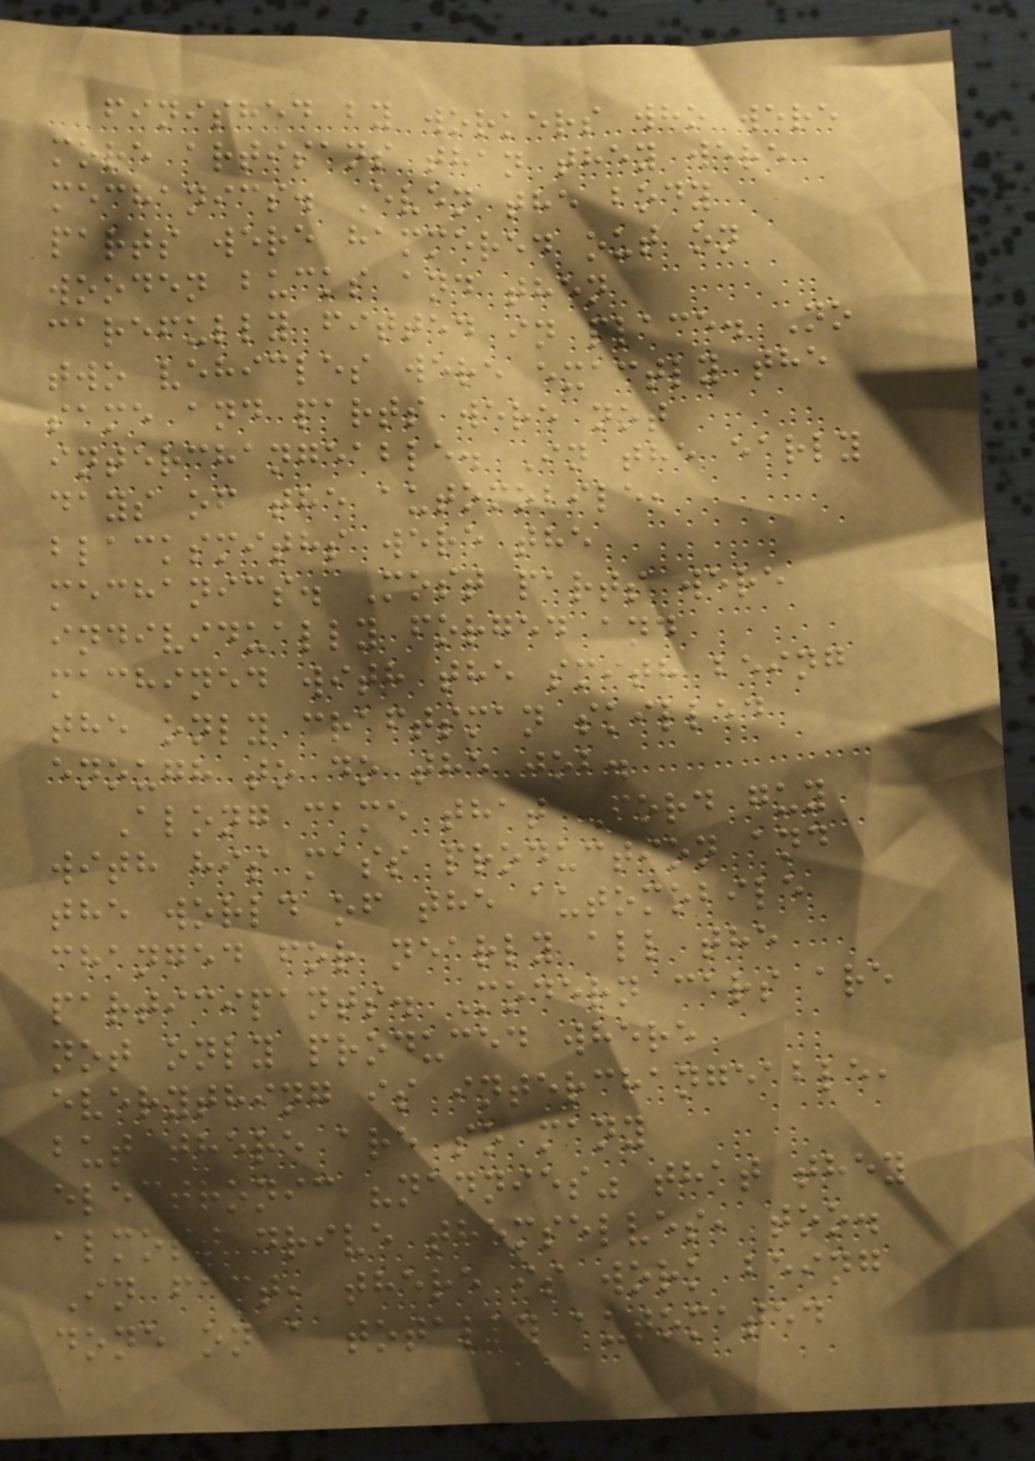finished by workers who were
more artisans than they were
mechanics. Even the body
parts were hammered out on
wooden bucks and then
carefully fitted in place. No
two vehicles were exactly the
same and parts were not
interchangeable. In the early
days of the automobile,
blacksmiths were the
mechanics. Most parts were
individually forged and
machined with the smith being
the only craftsman skilled
enough to do the job.
Along came that Ford guy
with his mass production and
the world of the automobile
changed for nearly all the
participants. Modern cars are
not only produced where
everything is interchangeable,
but there are so many
electronic "nannies" that they
almost drive themselves, too.
In fact, there is work being
done on a totally automated
